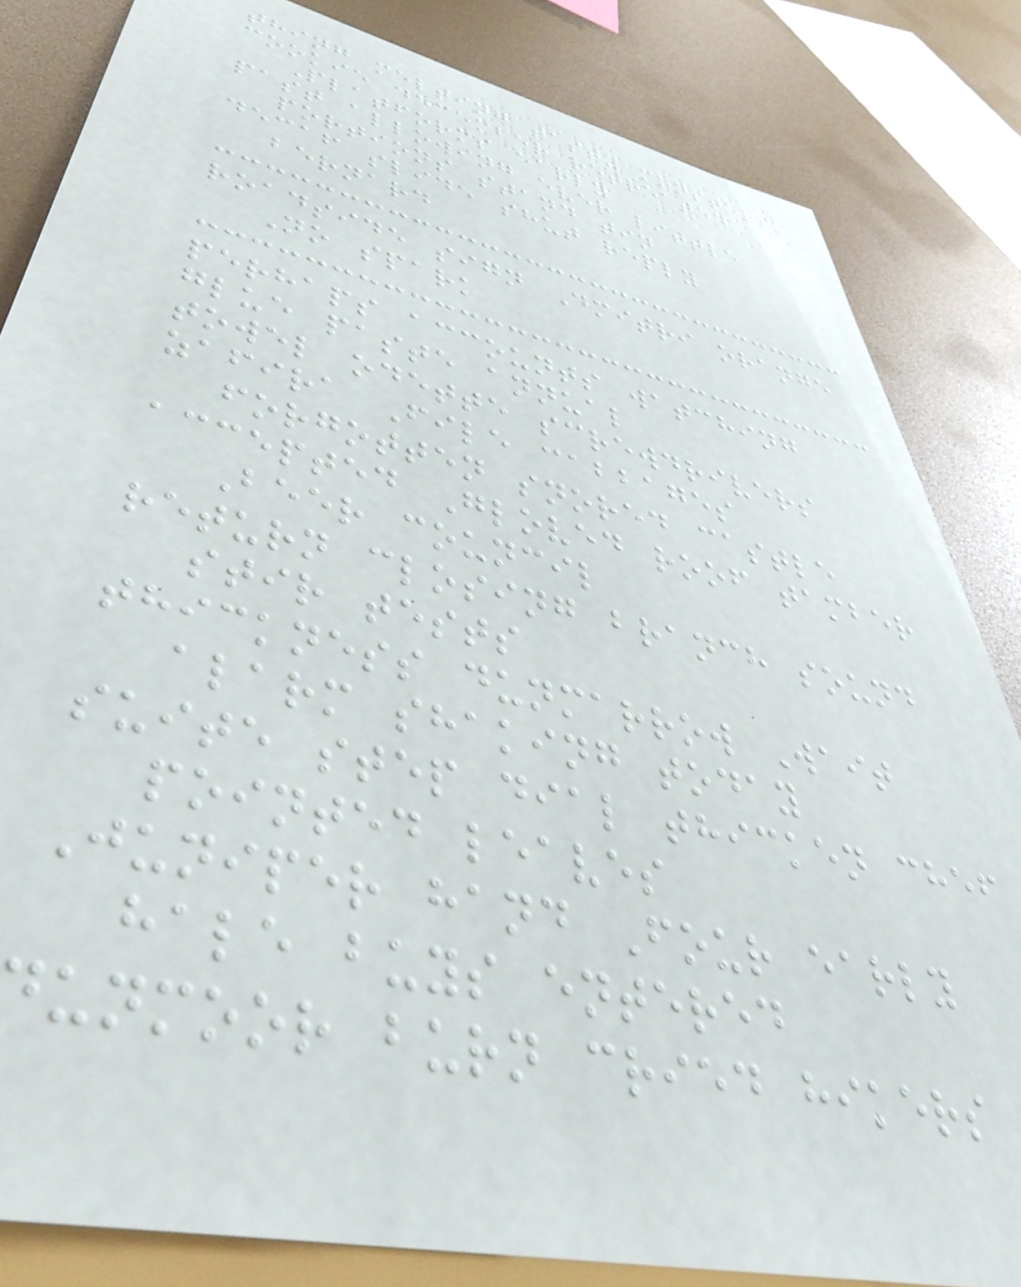thing melting tasty monsters
cookie december retreated
Platforms early
past allowing ever little
portions stand tin
decaf slide shut reply
bernard
roadside sign Dmitri orange
No spark
perhaps accounts watching
glue paste annual
towel odette screwdrivers
zafira File cabbages
forgotten snored castle
accepted Gloved roof tamber
Beer council
return closing branch sound
stir tests
thickness dunmarrow Wait
alarm shaking today
suite step dial thicken chef
pointed leaves
Juniper hand Four early
hale buys entered
dunmoor burn cried hikers
